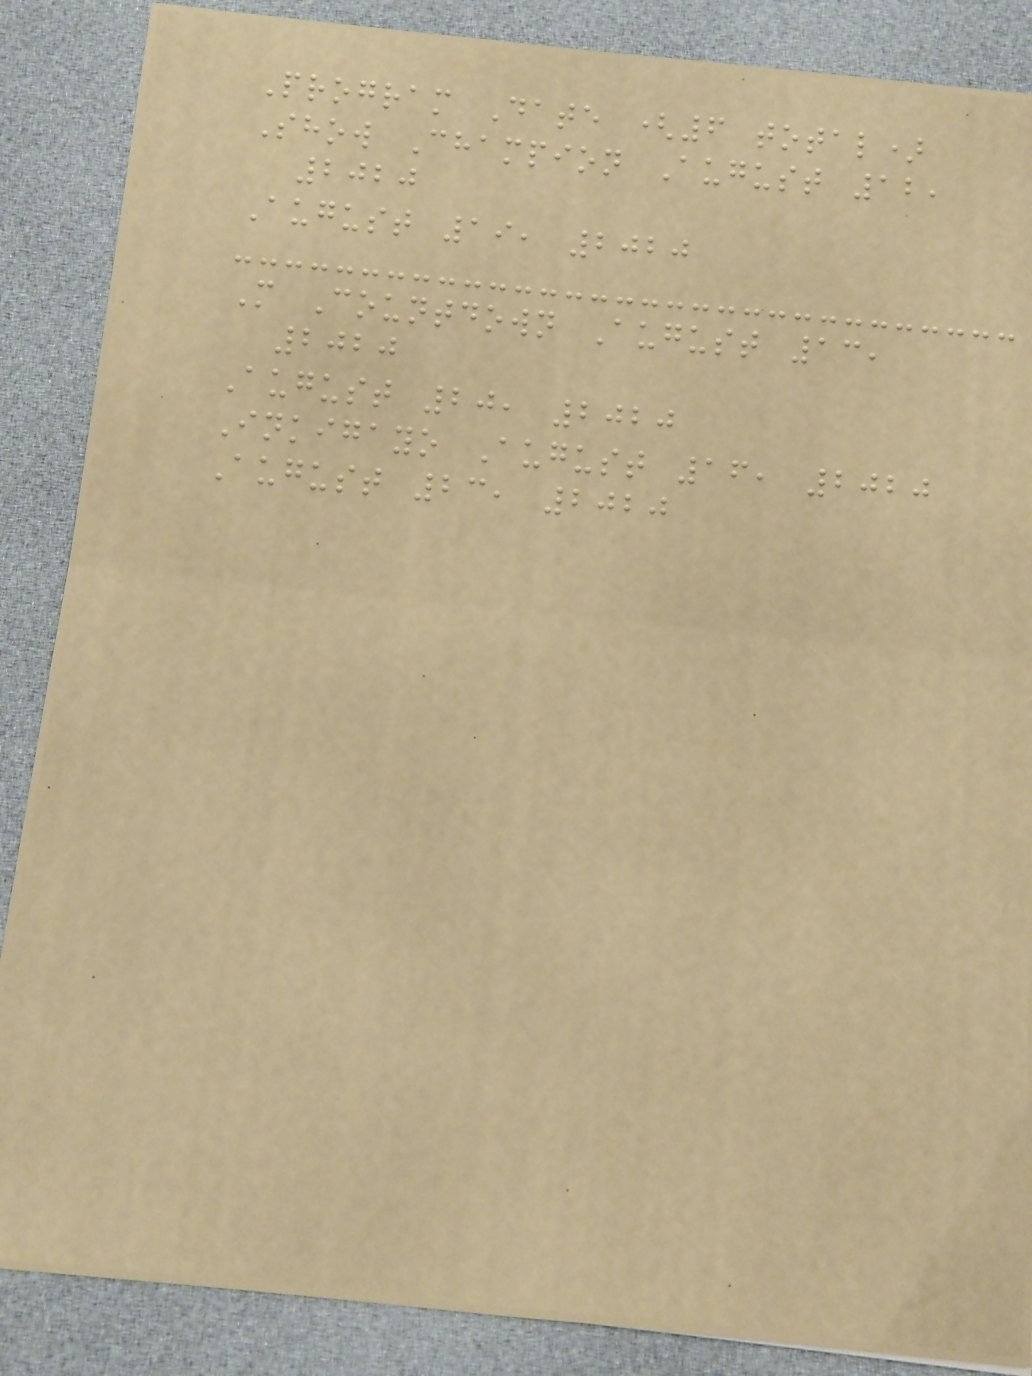Program Date (6 total)
Show Champion August 12,
2020
August 19, 2020
M Countdown August 13,
2020
August 20, 2020
Inkigayo August 16, 2020
August 23, 2020
